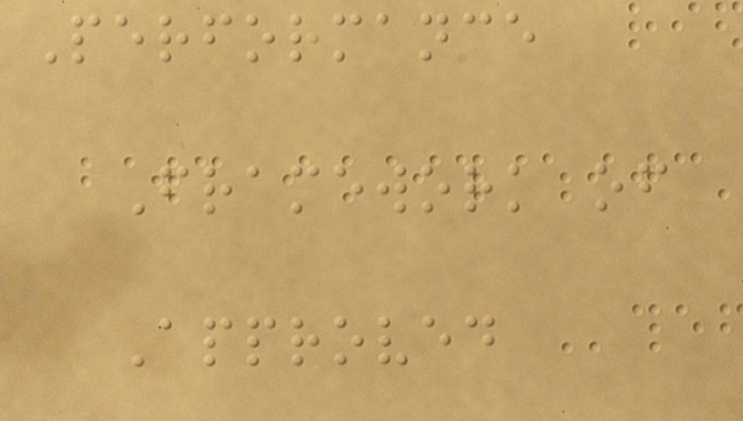Performance
Framework of
Approved
